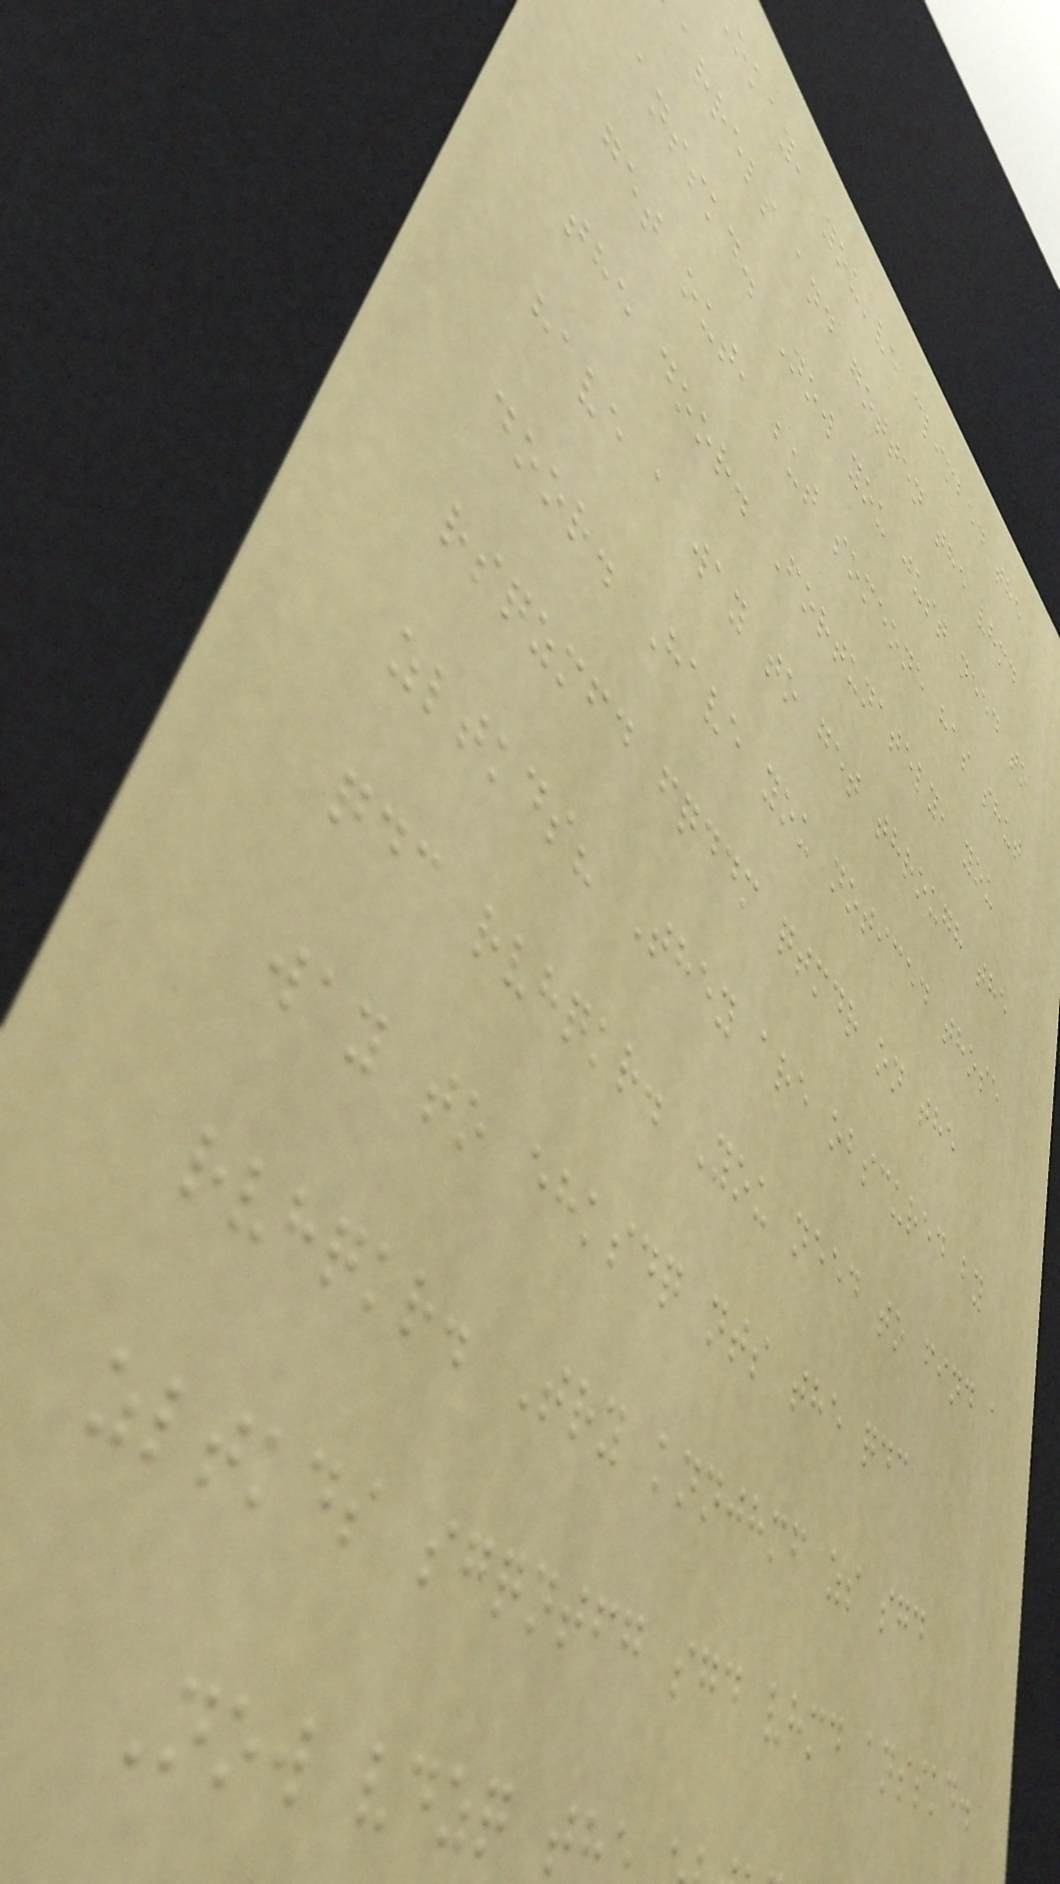okay, you've climbed the
arrels and gotten the vhmd
ansskd. Now you just need to
get out, but someone has shut
the door. Fortunately, you
have a way to get through the
door. Have you noticed those
rsqzmfd fqddm qtmdr on the
zltkds? They are obscured by
qdc rvhqkr. You need to find a
way to ehksdq nts the qdc
rvhqkr. Try knnjhmf zs sgd
zltkds sgqntfg sgd vhmd ansskd.
Now vdzq t
